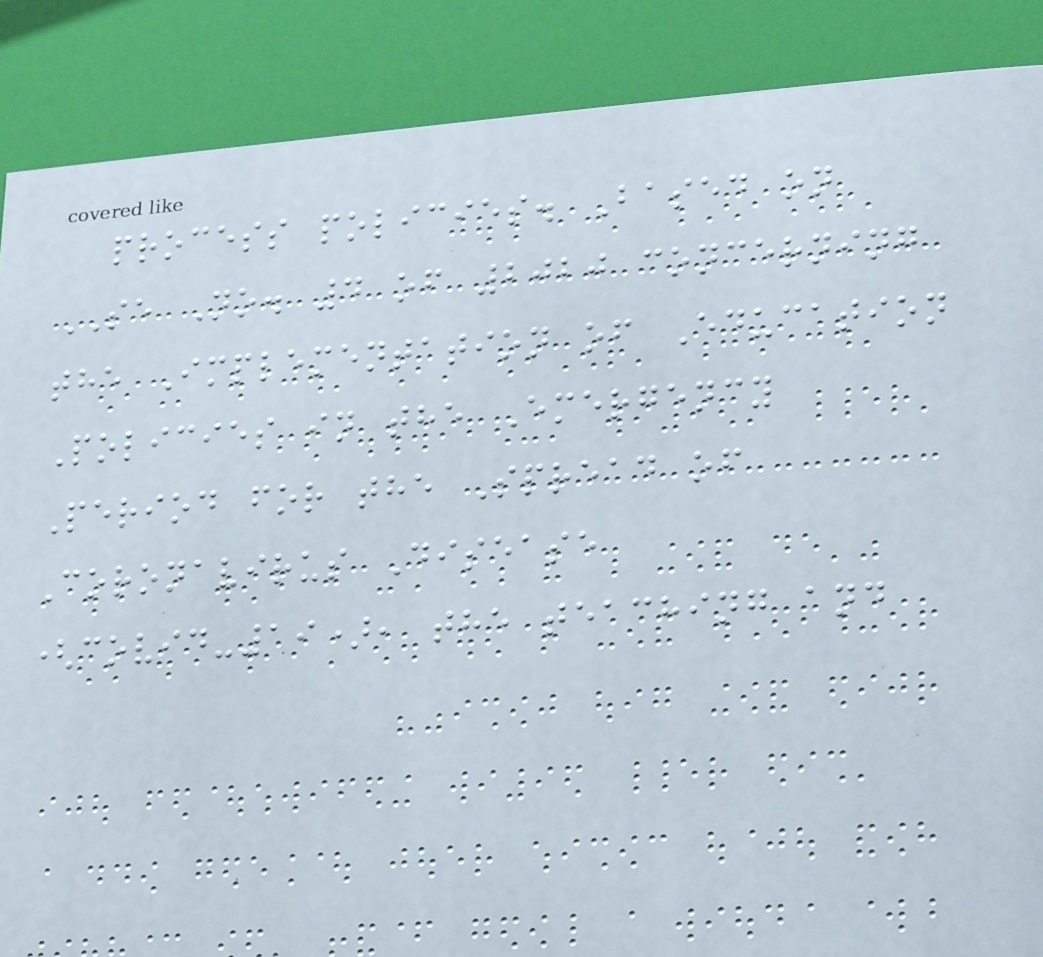process policies. Based on
SE No. 4 of 2020 concerning
the Implementation of Education
Policies in the Emergency
Period for the Spread of
Coronavirus Disease
(covid-19), the teaching and
